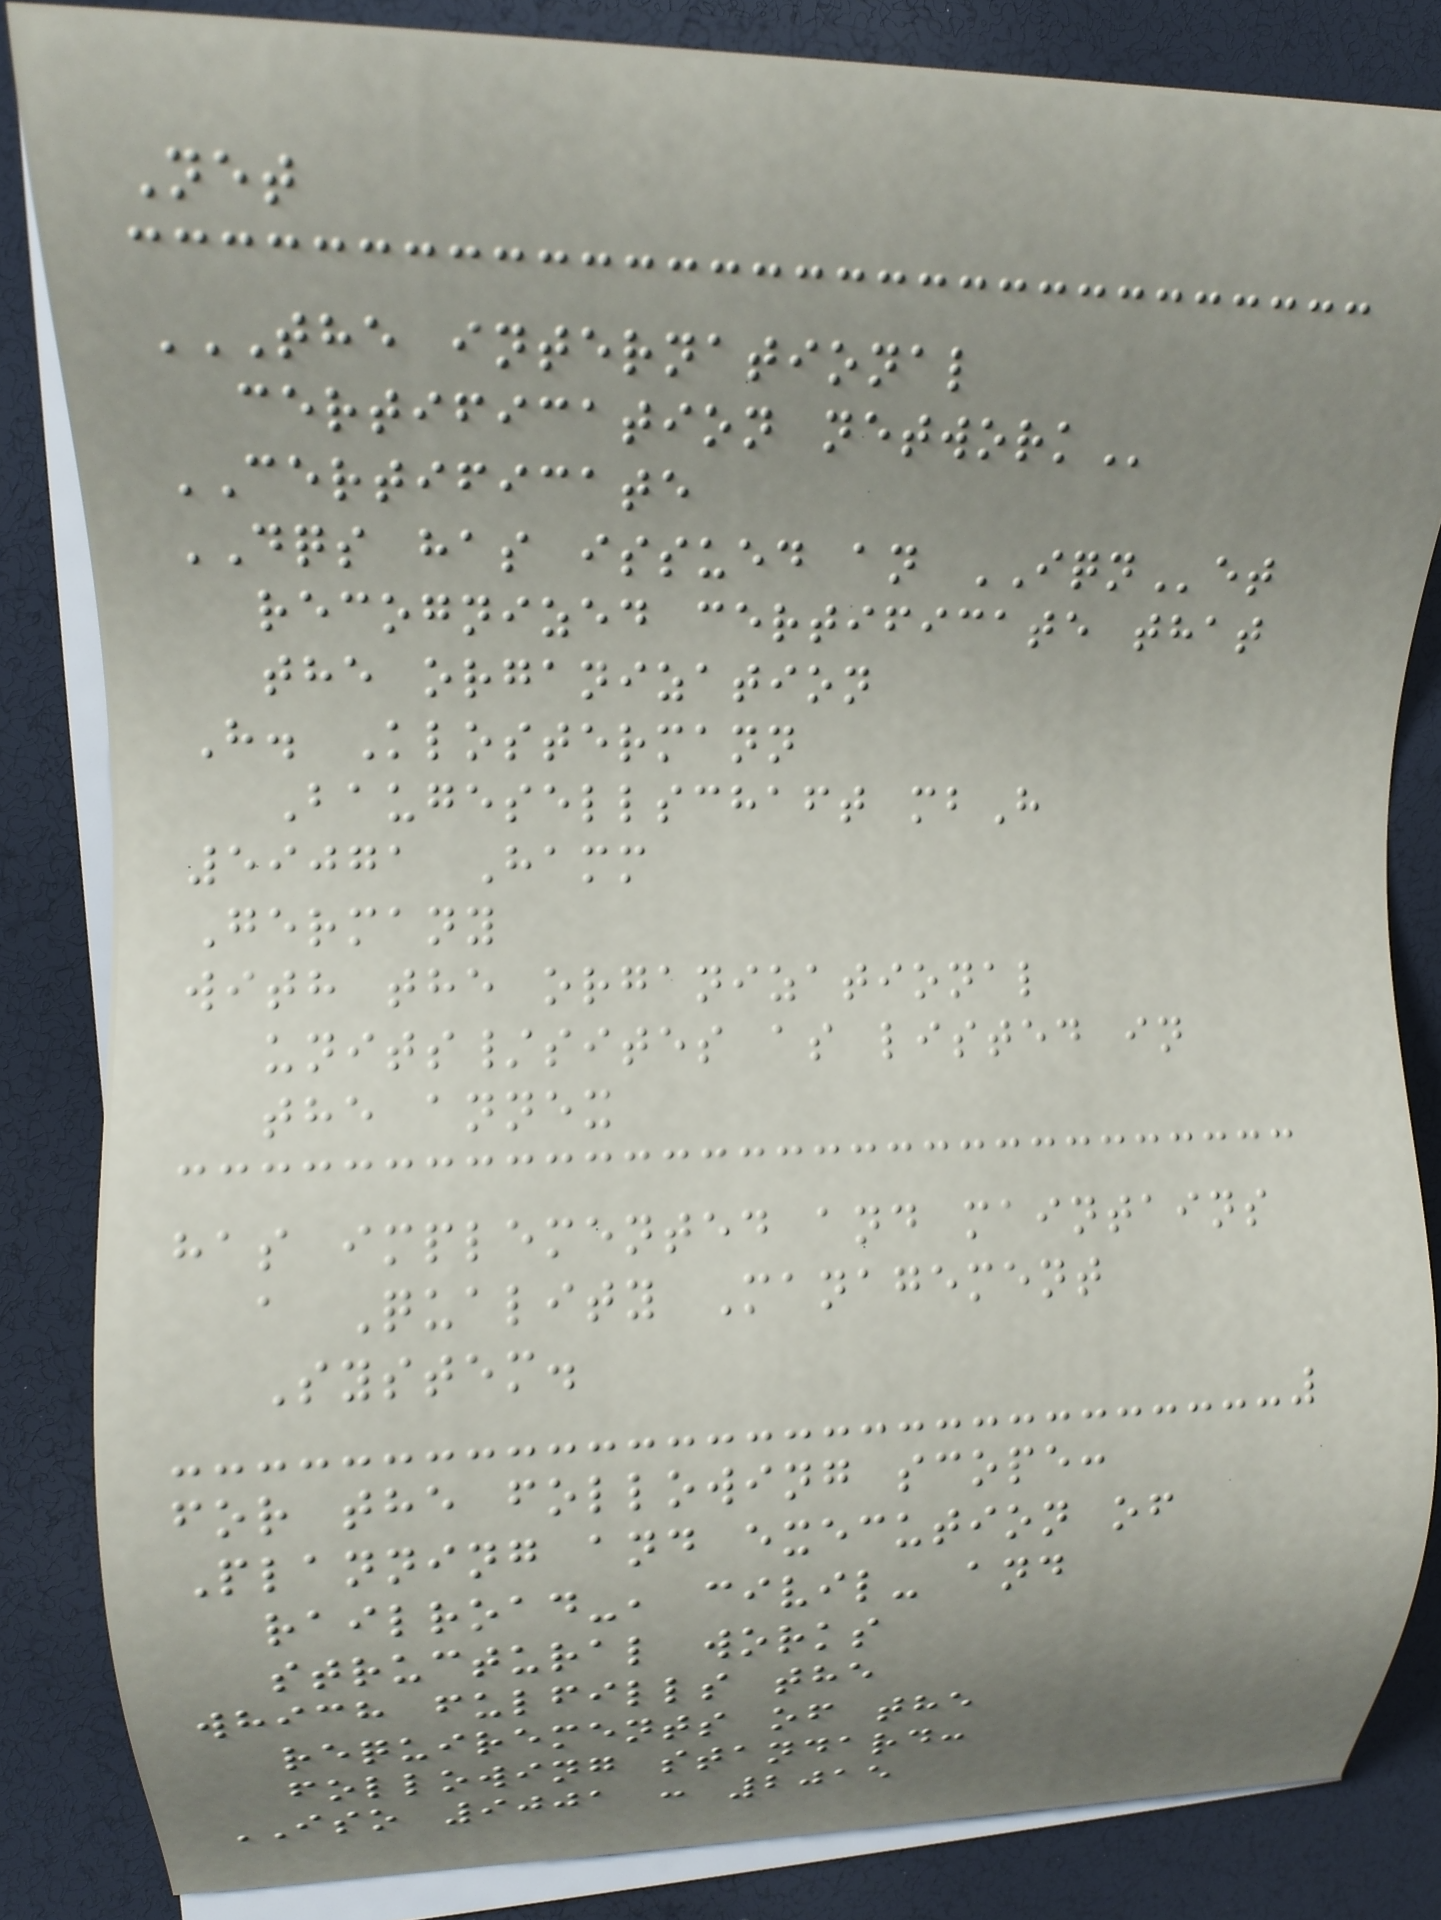Net
THE INTERNATIONAL
CERTIFICATION NETWORK
CERTIFICATE
DQS has issued an IQNet
recognized certificate that
the organization
H. Klostermann
Baugesellschaft mbH
59071 Hamm
Germany
with the organizational
units/sites as listed in
the annex
has implemented and maintains
a Quality Management
System.
for the following scope:
Planning and execution of
railroad-, civil- and
structural works
which fulfills the
requirements of the
following standard:
ISO 9001 : 2015
